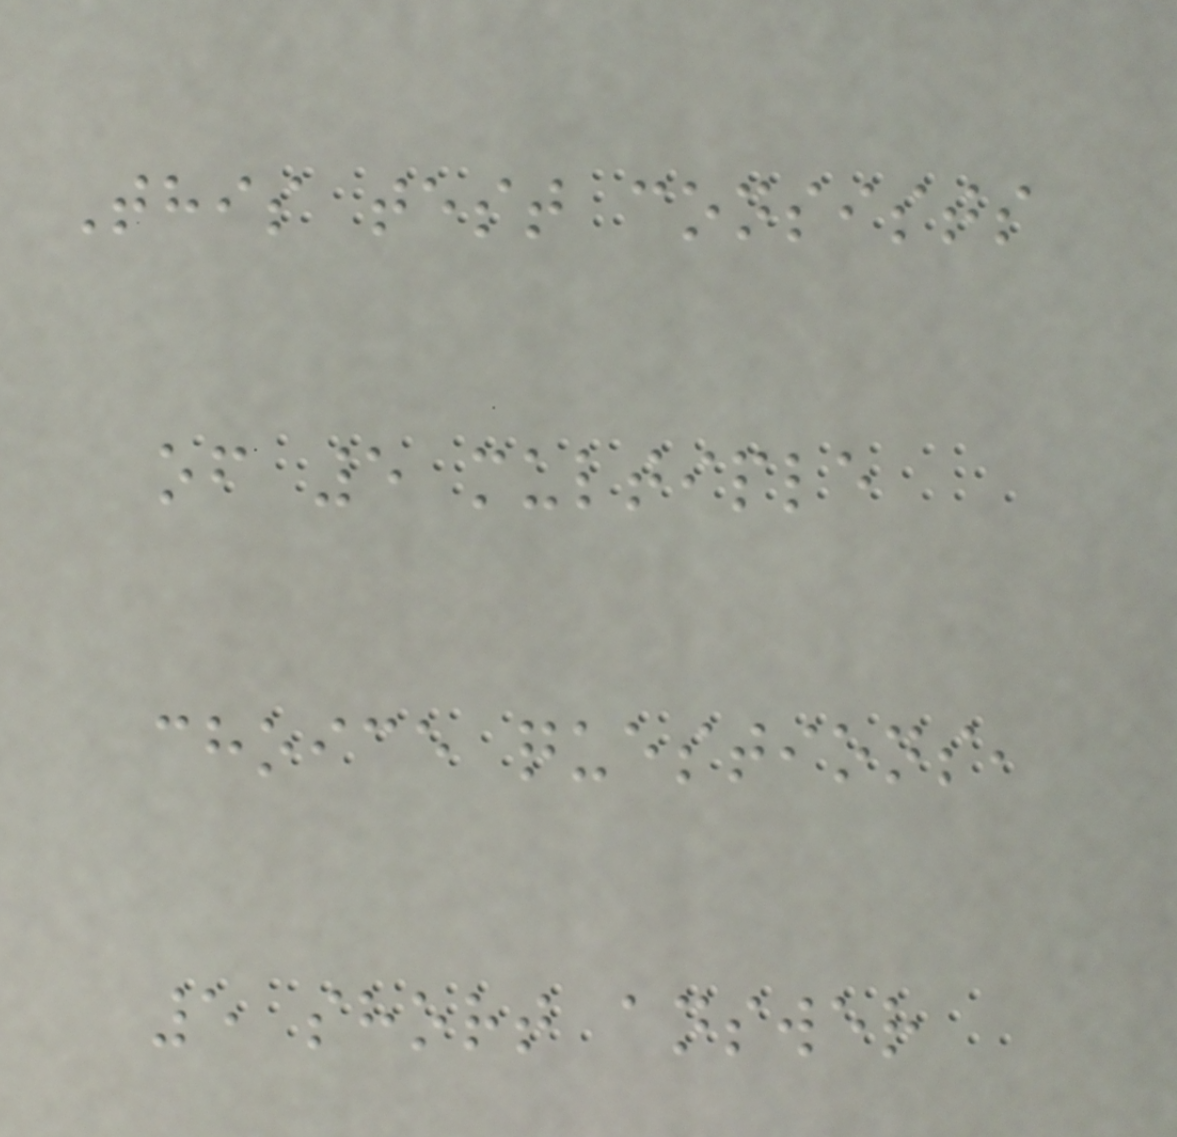This test consists
of 5 multiple
choice questions,
5 short answer
